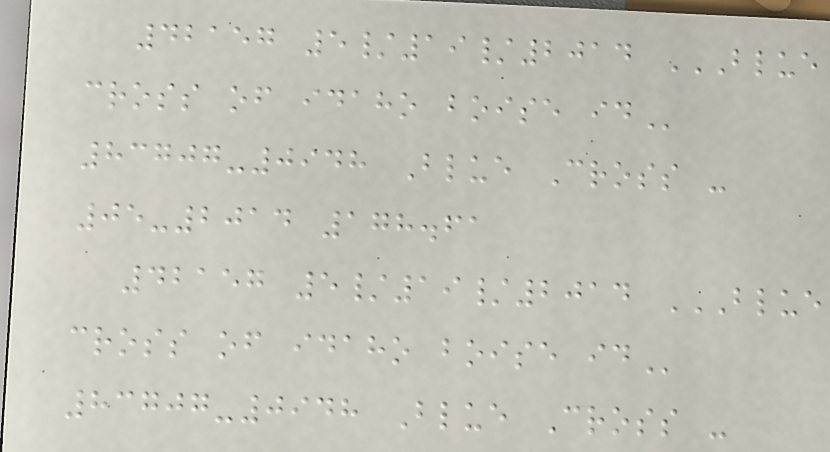42157 5/19/2014 BLUE
CROSS OF IDAHO BOISE ID
83707-0948 Blue Cross -
05-2014 178.61
42157 5/19/2014 BLUE
CROSS OF IDAHO BOISE ID
83707-0948 Blue Cross -
